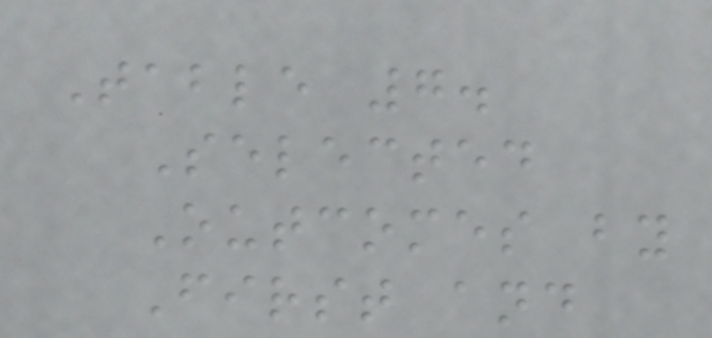Table 7.
Selected
Outcomes by
First and
